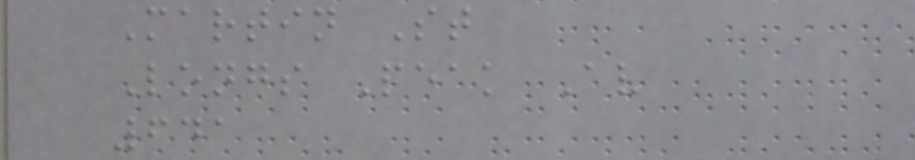Martin St
Longs Peak Av
641
